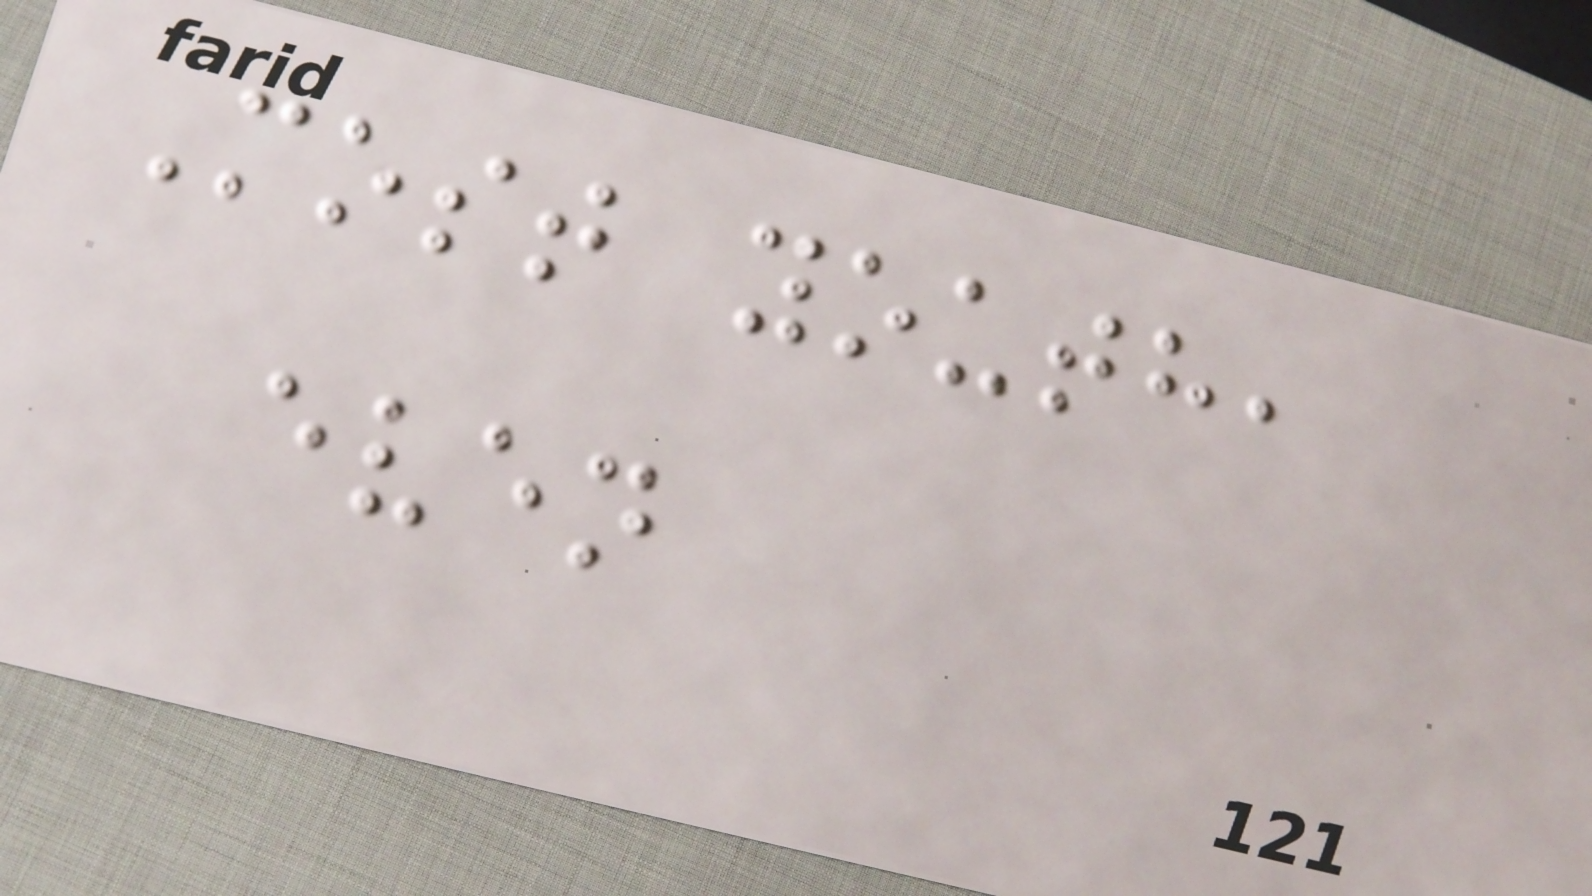Most youth,
even
